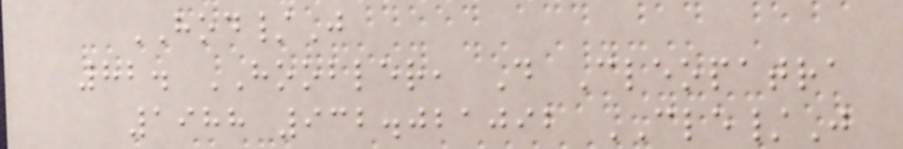HOD/J
82. HOOBLER, D Cleopatra
1988 932.021092 CLE/J
